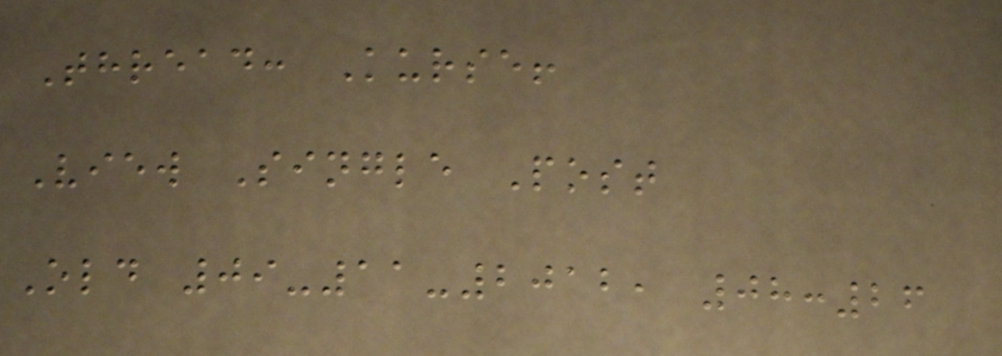Thread: Kurse!
View Single Post
Old 09-11-2012, 08:26
